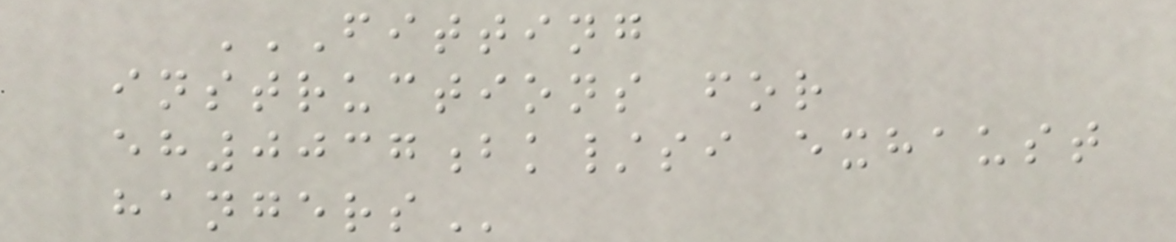FITTING
INSTRUCTIONS FOR
EH0037BK/SI EXHAUST
HANGERS
